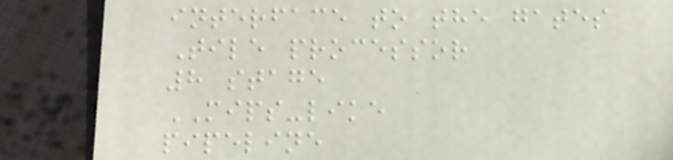interface to the gates
Tile processor
8 stage
MIPS-like
pipeline
